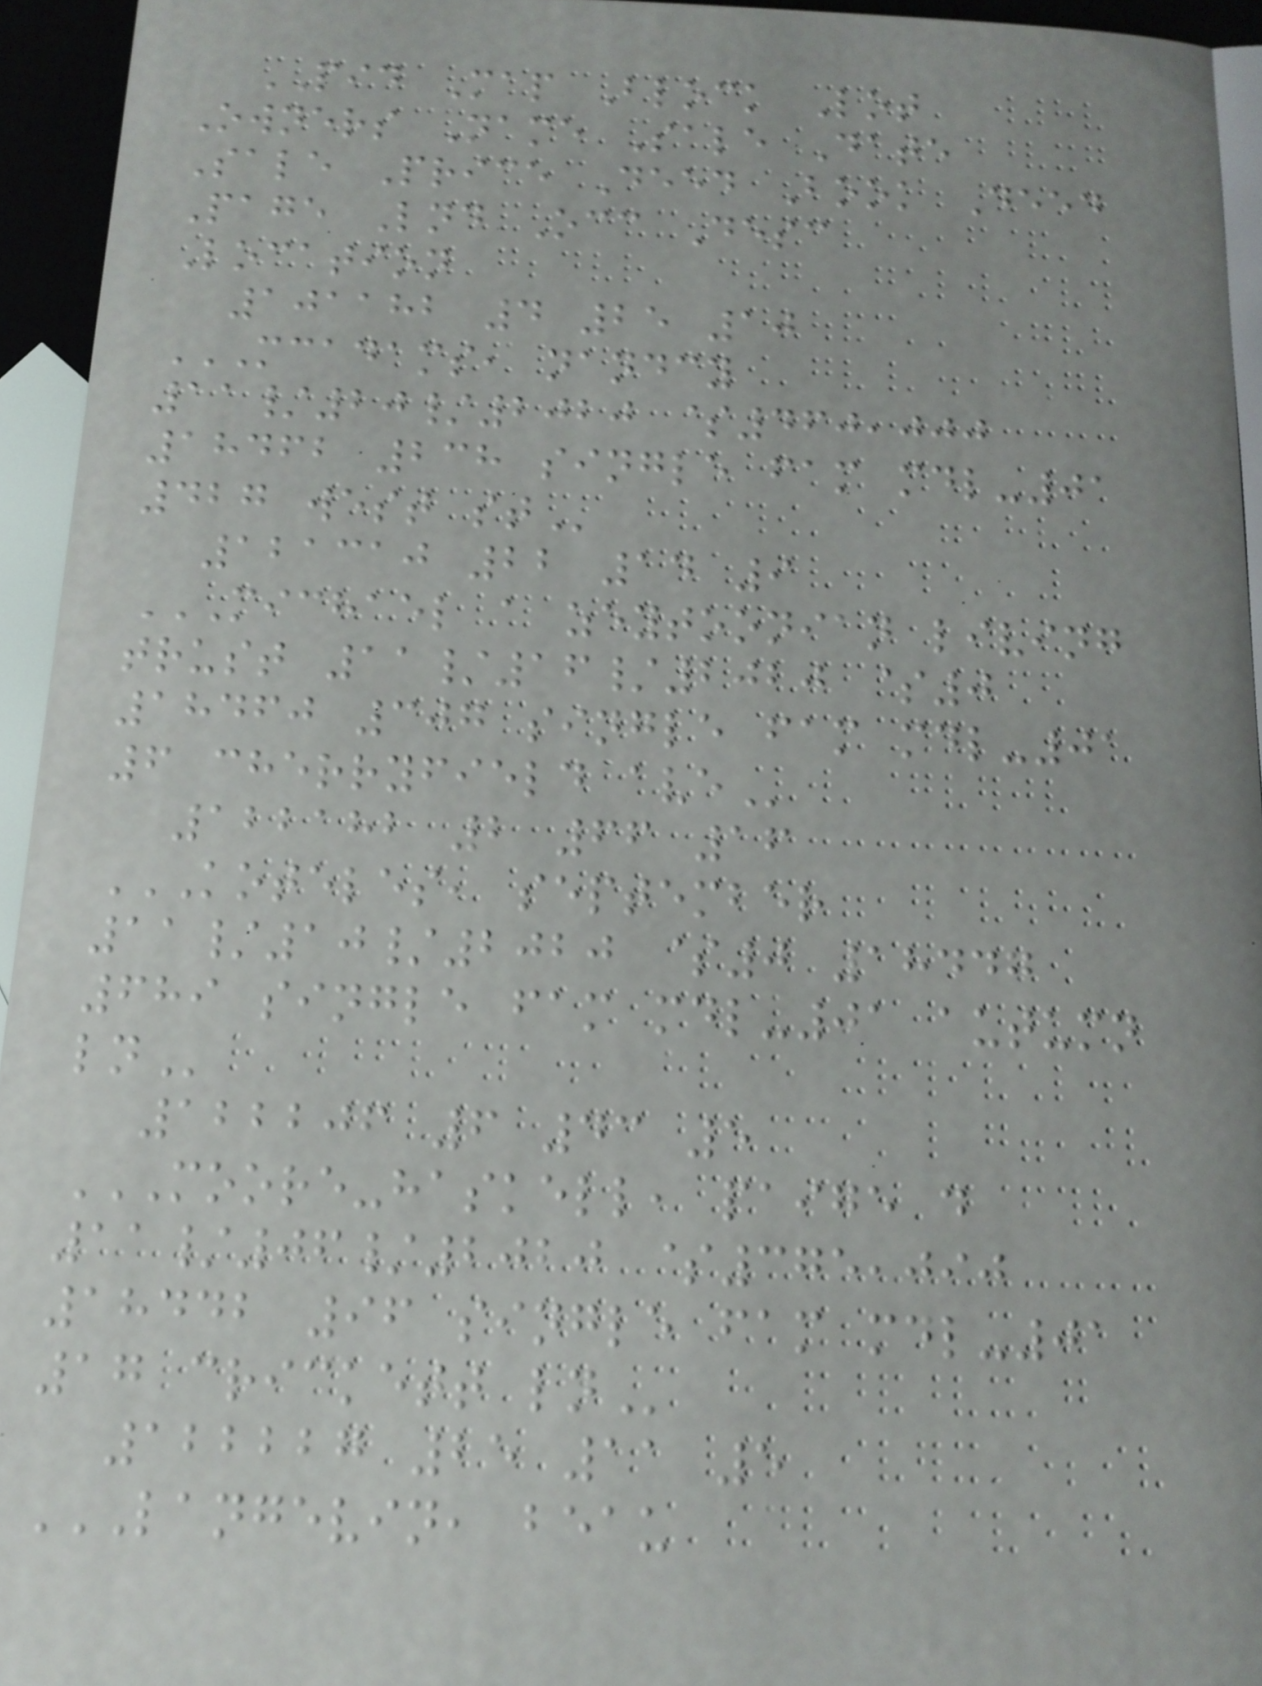PID Map Block Lot
Owners Name Sale Date
Sale Price Deed Book Deed
Page Lnd Occ Desc
Location
101182 4 25 10
MCADAMS, NANDCY
11/20/2020 $460,000
18462 238 SINGLE FAM MDL-01
427 WEST ST
121310 22 14 9
MICHAEL A ZEYTOONIAN LIVING
TRUST 11/16/2020 $0
18460 307 SINGLE FAM MDL-01
6 CHERRYFIELD AVE
122182 2 66 16
KOTELES, SEPTEMBER
11/10/2020 $0 18447
689 SINGLE FAM MDL-01 AUTUMN
LN
122206 6 43 5
MOORE-HASKELL, PAIGE D
11/06/2020 $375,090
18442 96 SINGLE FAM MDL-01
17 CRICKETT LN
122227 25 11 5
LANGEVIN, BEAU
